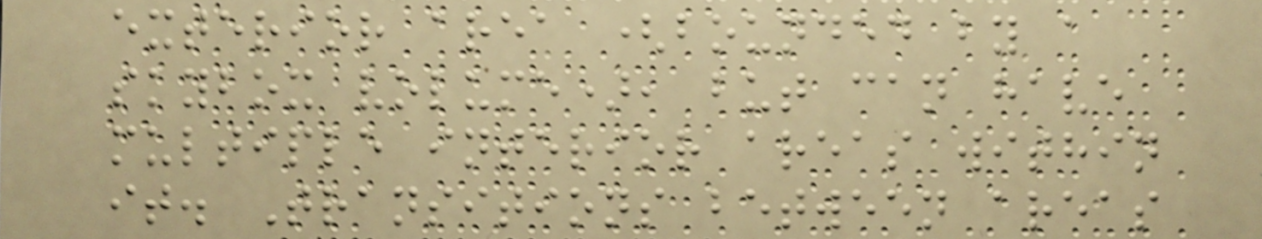exterior area (bounded by a
skybox volume), but can have
multiple interior areas within
it. Transitions between areas
